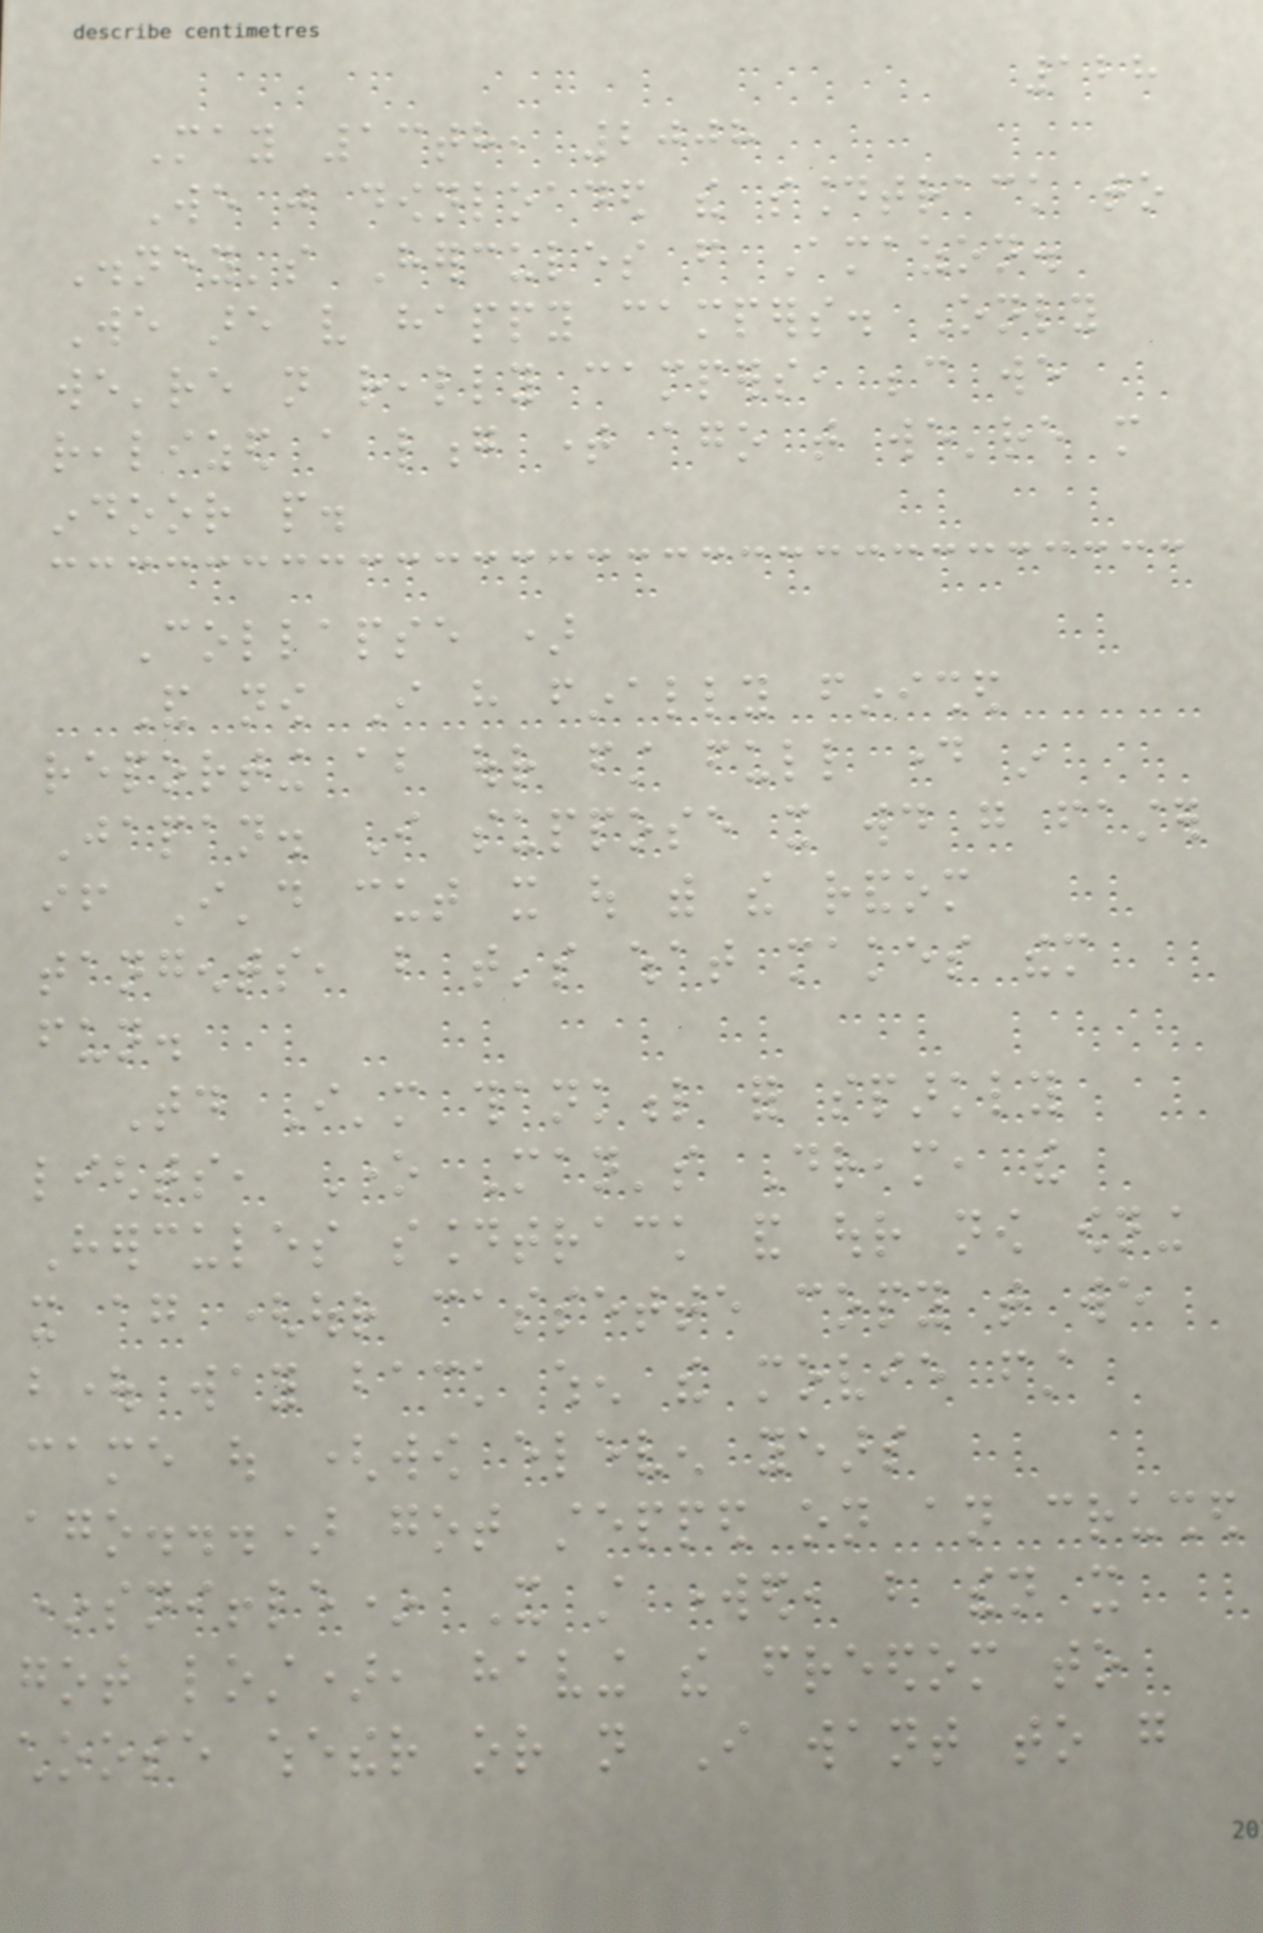128
May 13th, 2008
We just downloaded the soundtrack to
Disney's Hercules from Amazon.
We are very happy campers. Only
we're not really campers, because we
realized a long time ago that we're more
indoor people.
Collapse )
And now I have finally finished
reporting about our first full day in
Japan. I suppose it would go faster
if I'd cut it out with the random
tangents, but that's what makes them
fun.
Today I'm thankful for sparkly
lights, One Man's Dream, the
Hercules soundtrack and our now owning
it again (our cassette copy that we
bought way back when the movie first
came out (wow eleven years
ago...) got stepped on an crushed
*sniffle* It still worked, but then it
got lost), having the freedom to
choose whether or not I want to go
